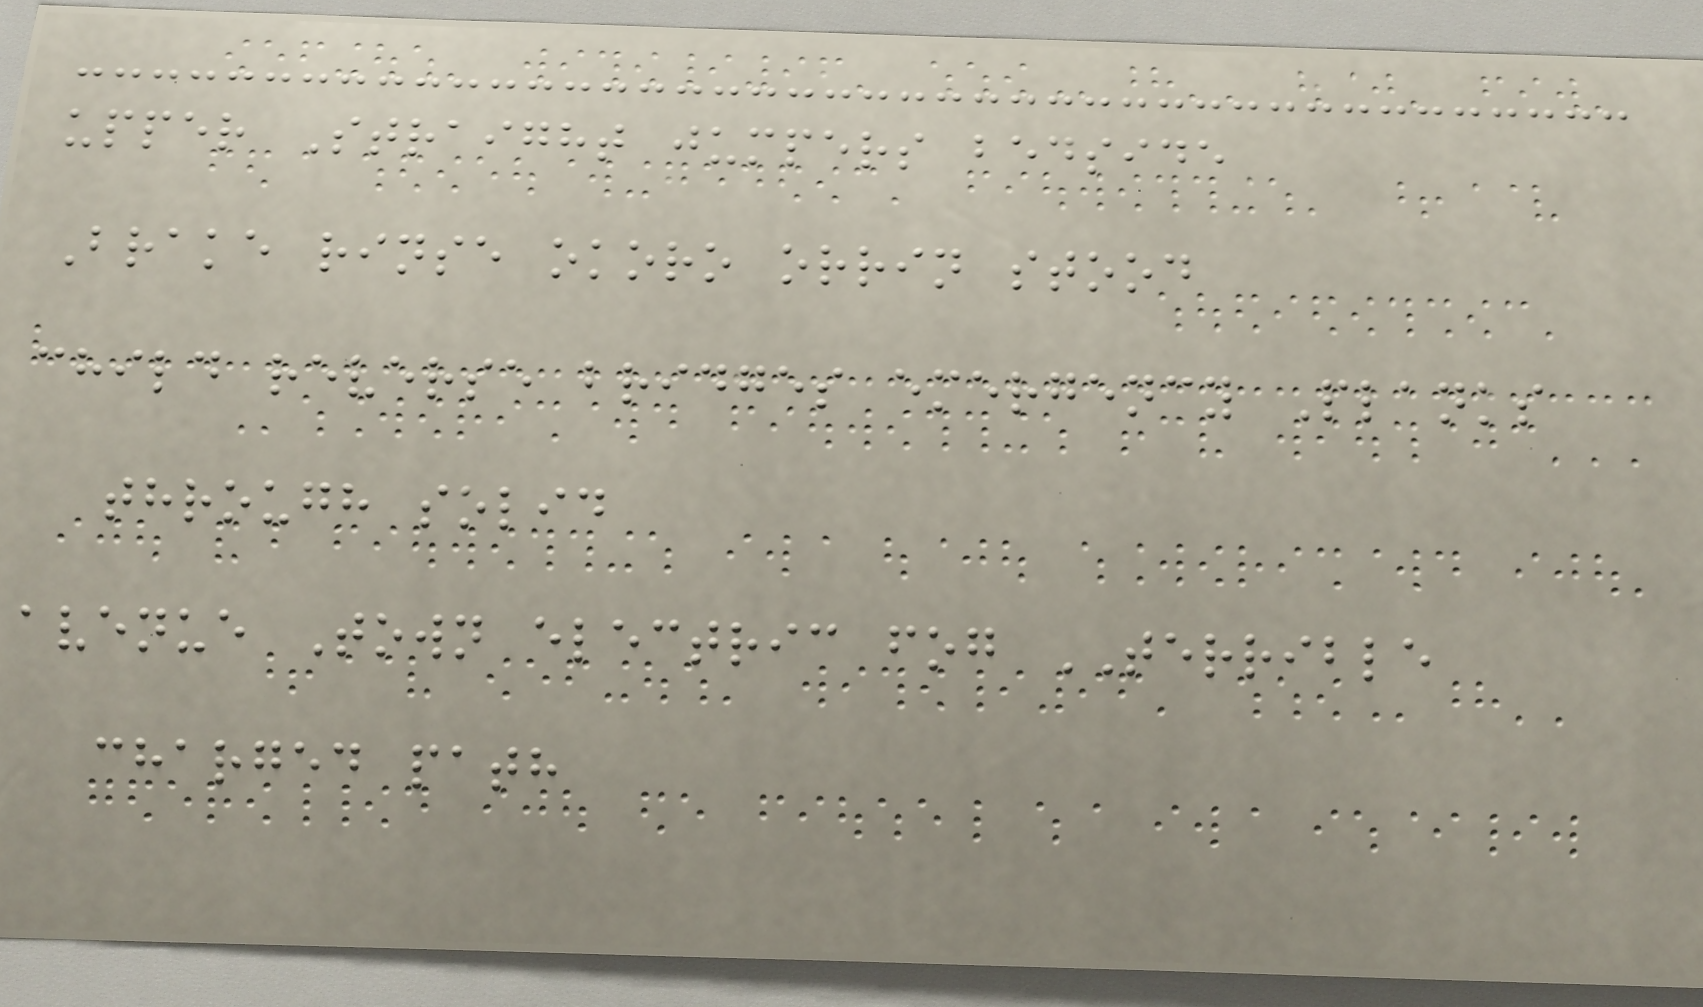upper Straight jumpers bedside
Brake rinse okoro orrin stood
child reverse bridges emergency Planks
through solid
avenue Town electric fog TERRIBLE
charged path
